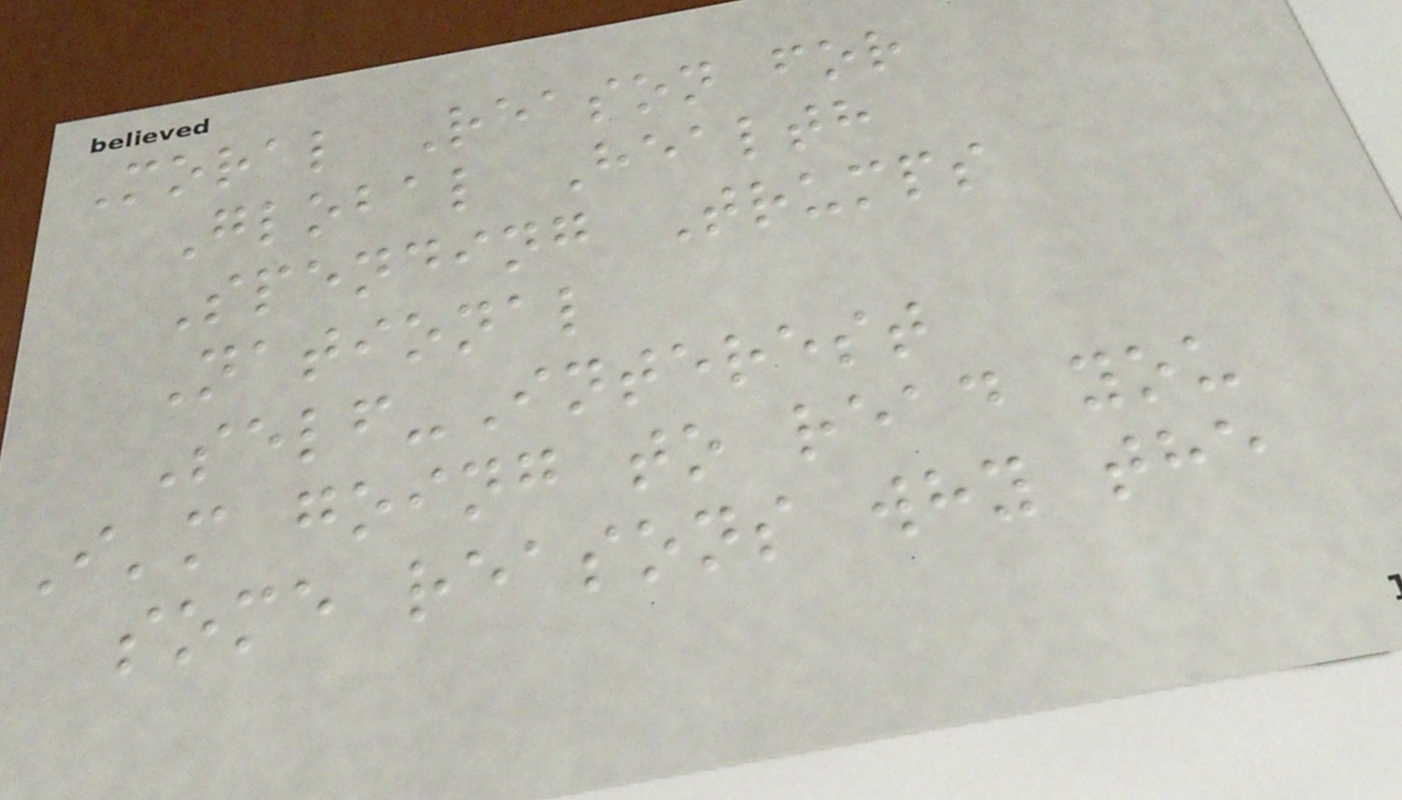Moral Reason for
Global Health
Spending Trumps
National
Self-Interest
I'm going to read you
some reasons why the
